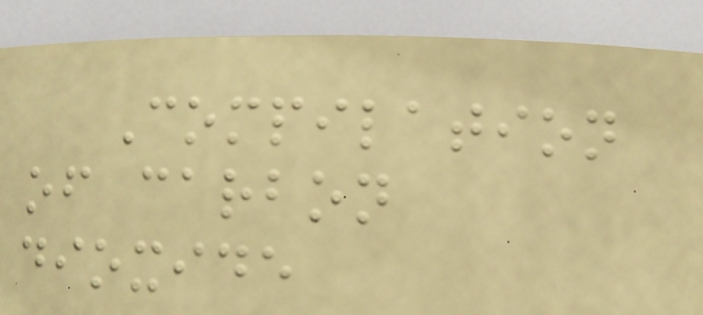Compilation
of carbon
dioxide
